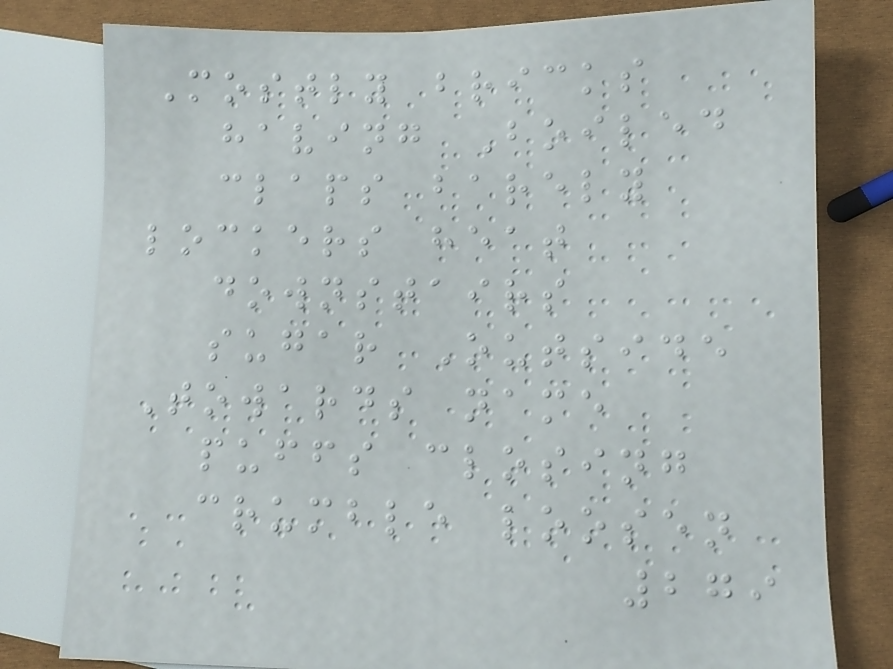Mostly bricks
having Boiled
claps barely
lockers heat
downstairs
sugar Outside
Towards name
puffs closing
crumble loosen
279
